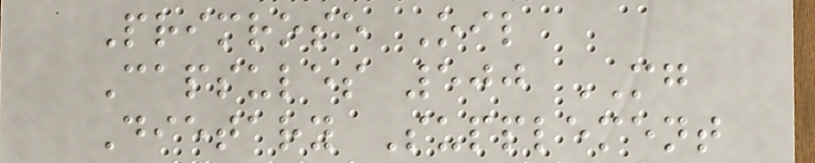Primrose Oil
Capsules 500 MG
Dietary Supplement
